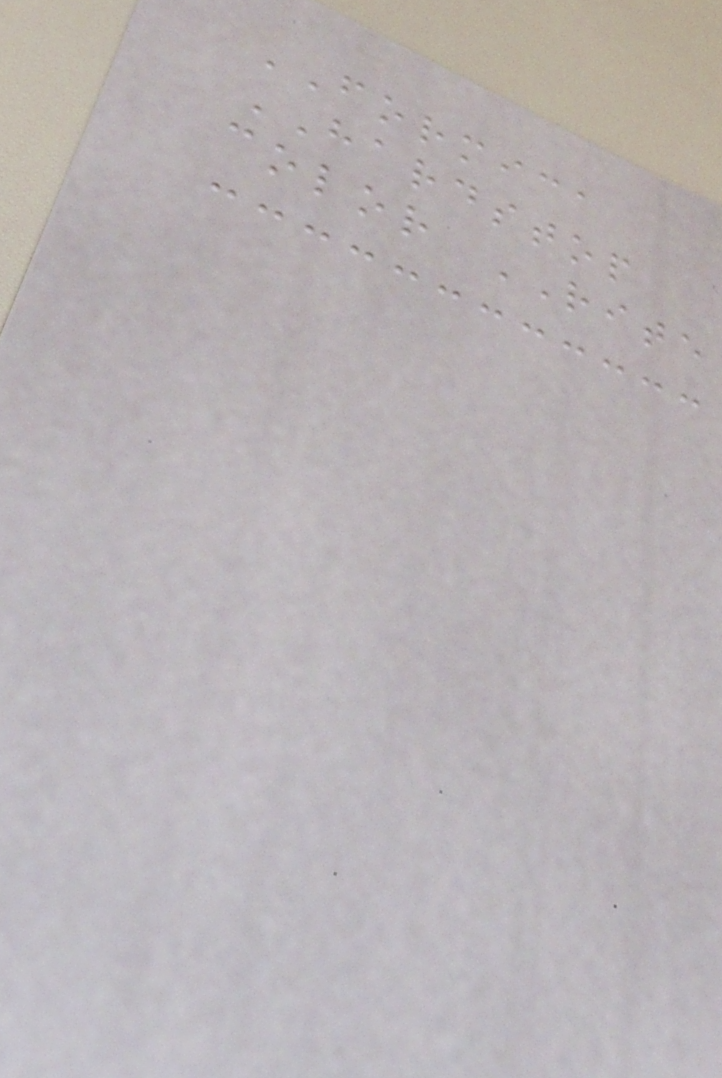FORMICA
HARDSTOP
color RITE
